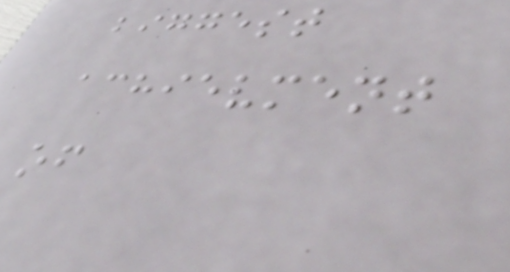biggest
achievment
of
